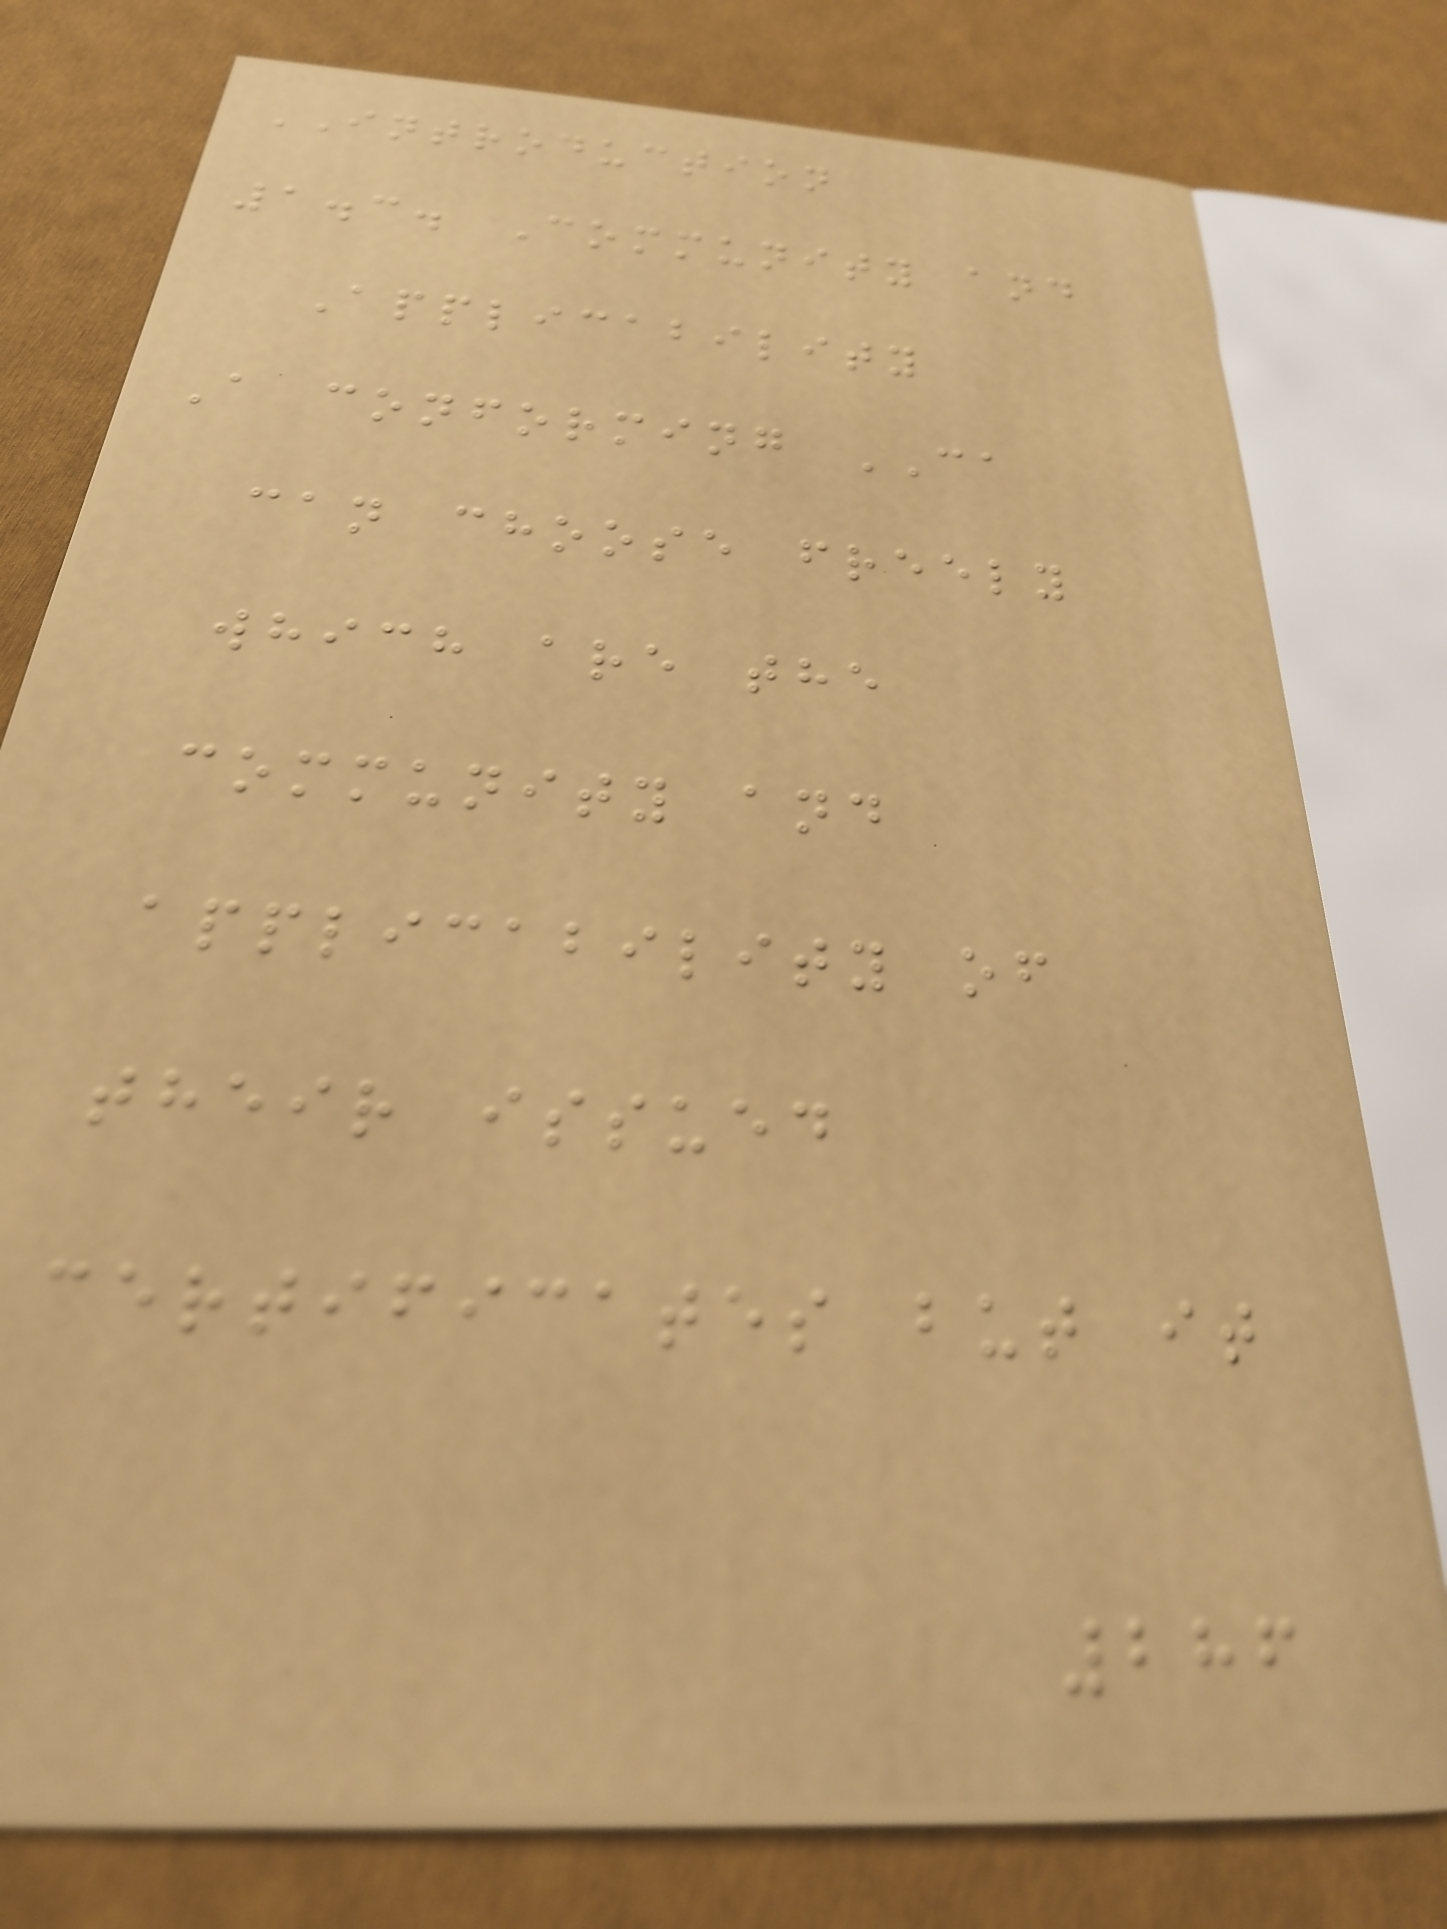INTRODUCTION
1.3. Community and
Applicability
A conforming CA
can choose freely
which are the
community and
applicability of
their issued
certificates but it
286
